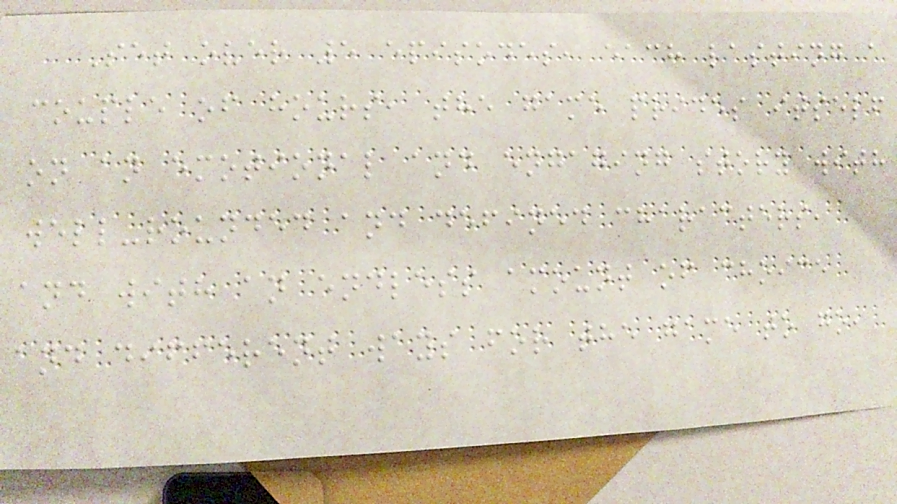Set over 5 episodes, each lasting a
couple of hours, the game prides itself
on an emotional and engaging story with
well-rounded and defined characters,
and with an endless amount of choice
and different ways for the game to go,
